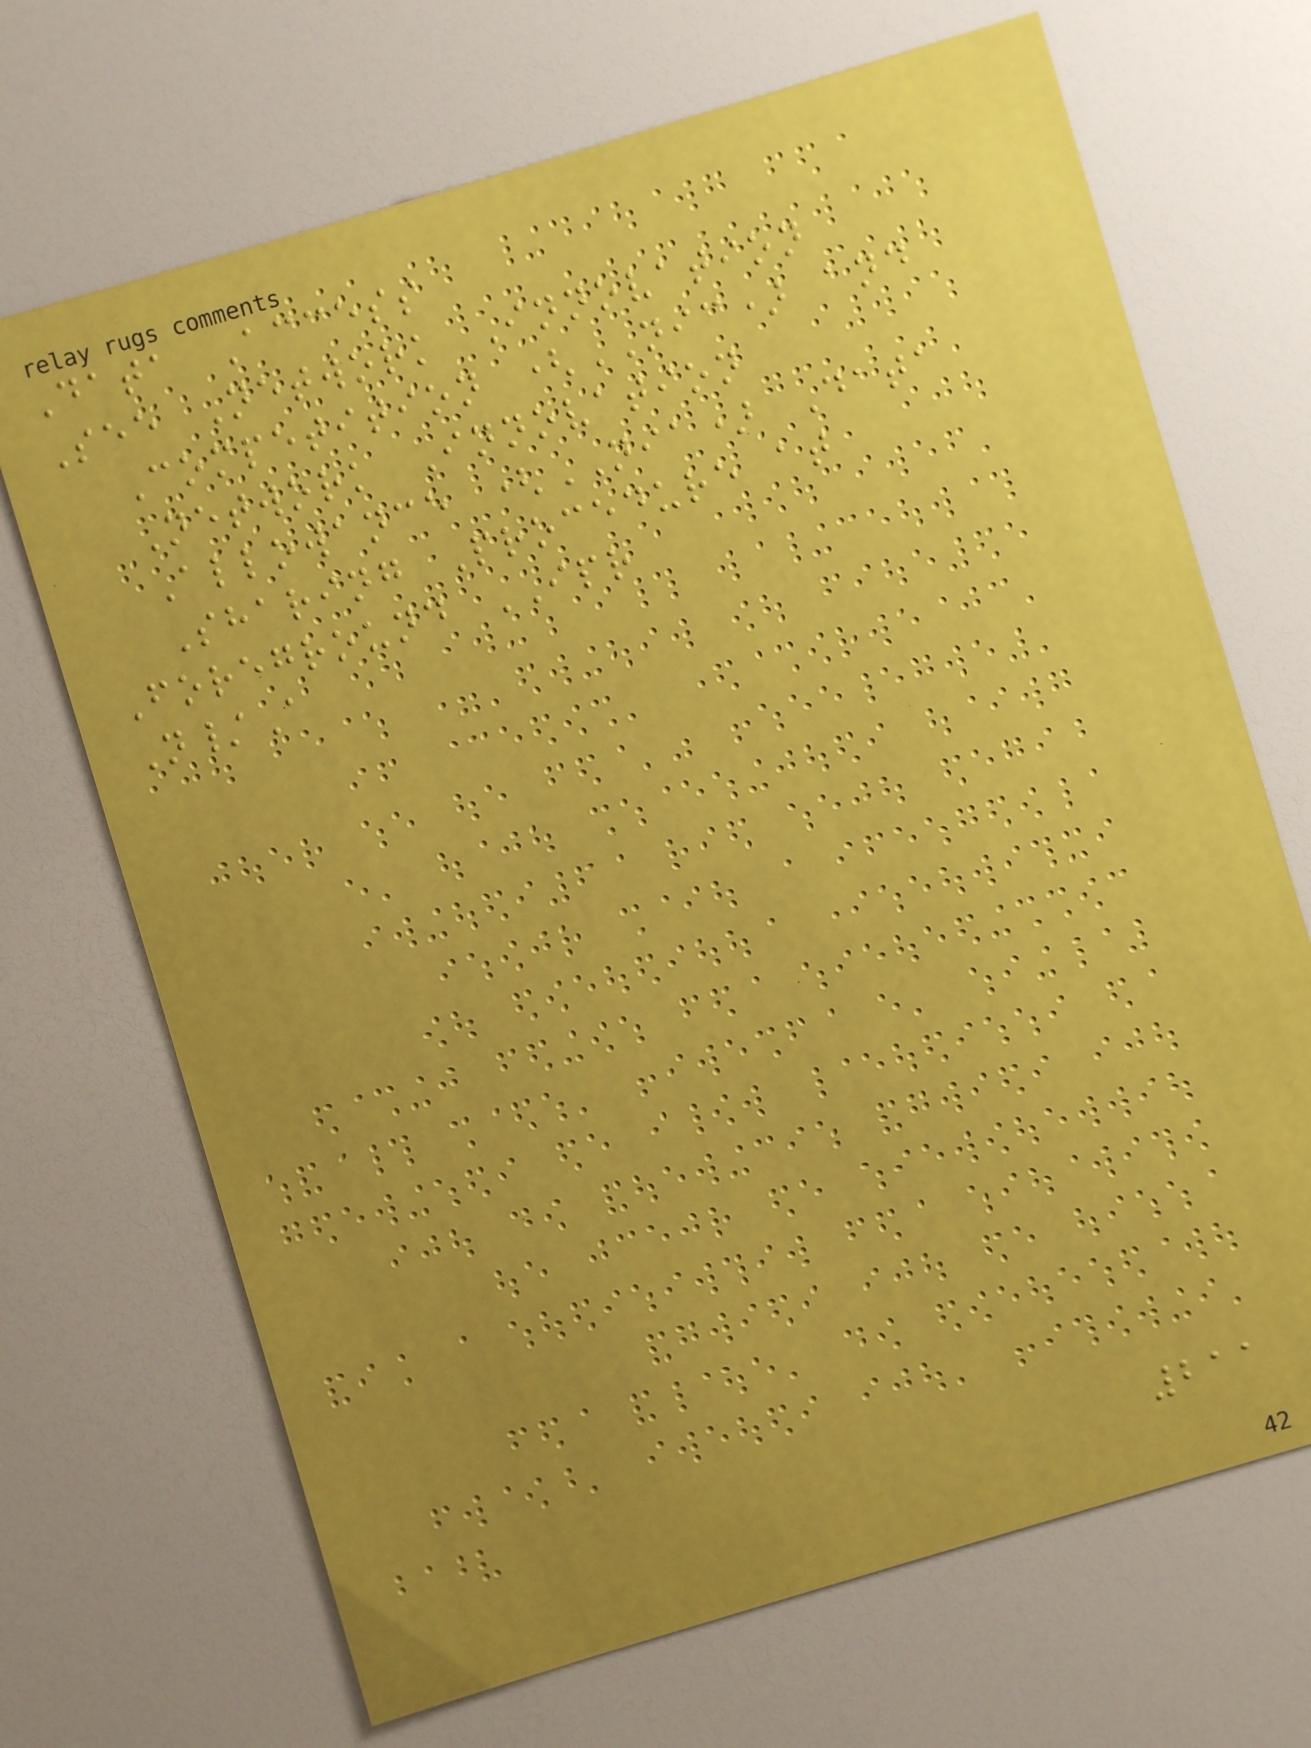Data Access
See Network Innovation
Competition (NIC) and
Network Innovation
Allowance (NIA) Data
Sharing Procedure at
Foreground IPR
N/A
211
